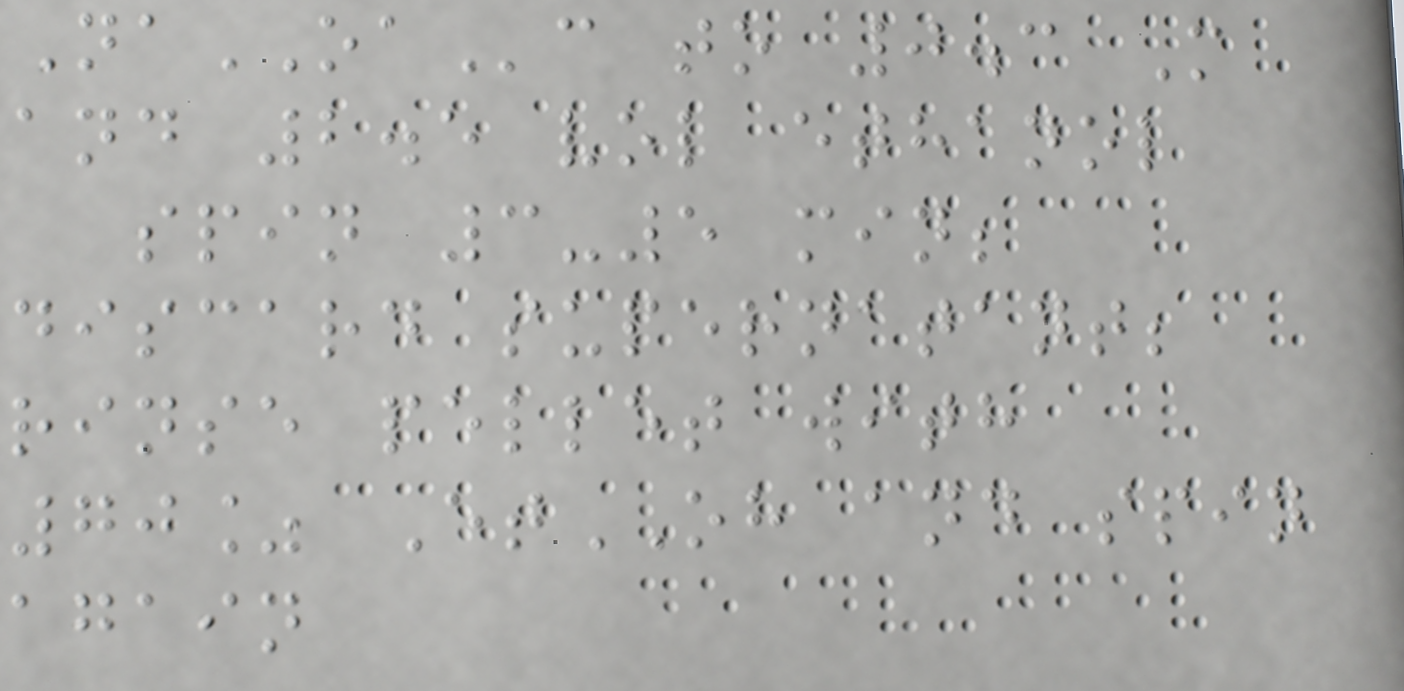NaOAc to 0.3 M
and 2.5 vol ethanol
spin 3-5 min;
discard supernatant;
rinse pellet with
70% EtOH and spin
again
